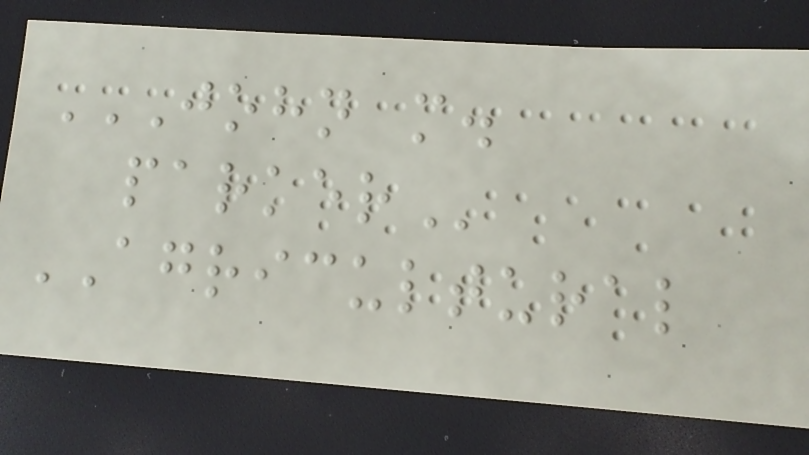JOHN M.
PARKER
AGRICULTURAL
